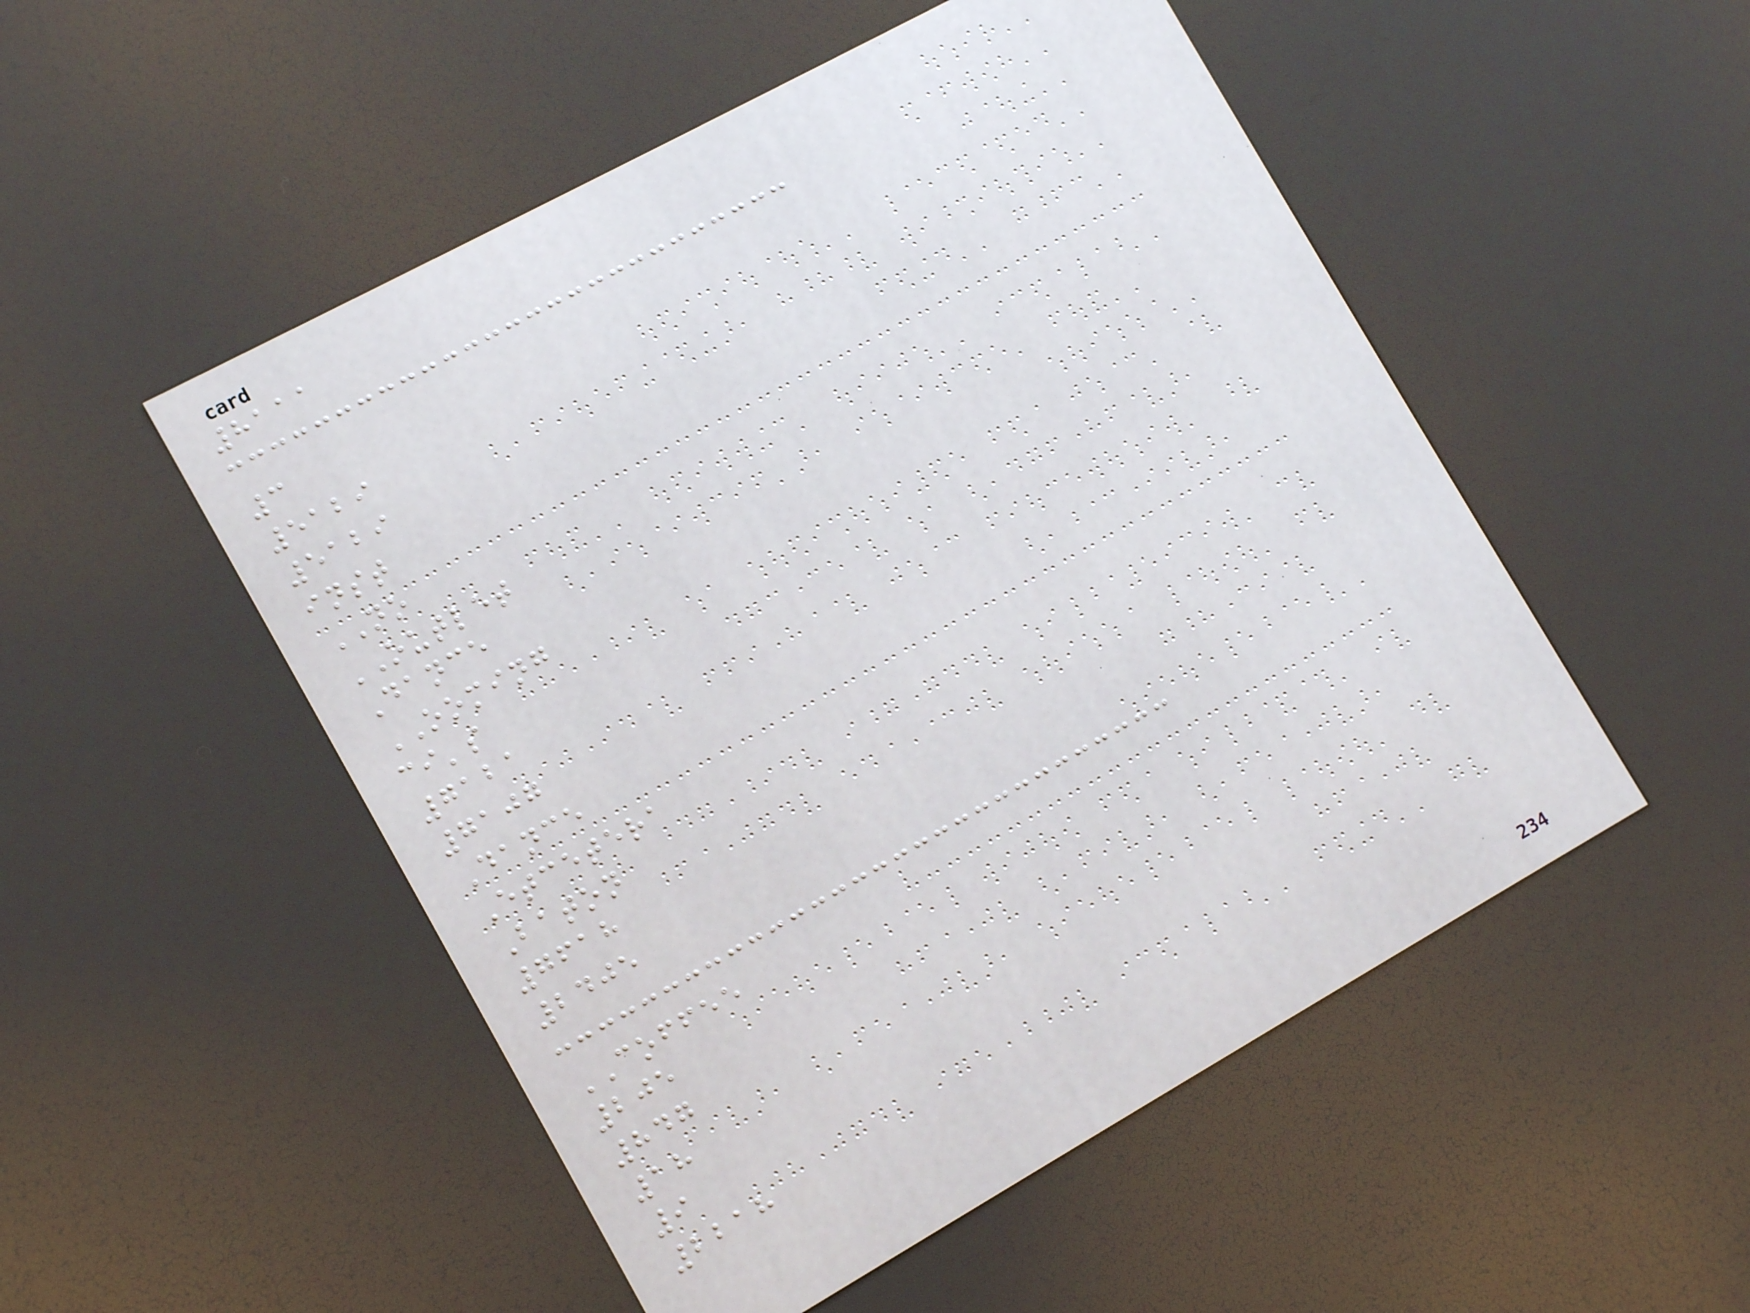8111
3
5129
5129
inst
NO
OUTLET
Dance
OOMING
ci's
7121
7107
Dance
Etcetera
Baton
7618
2405
COFFEE
205
847
18
9
2218
